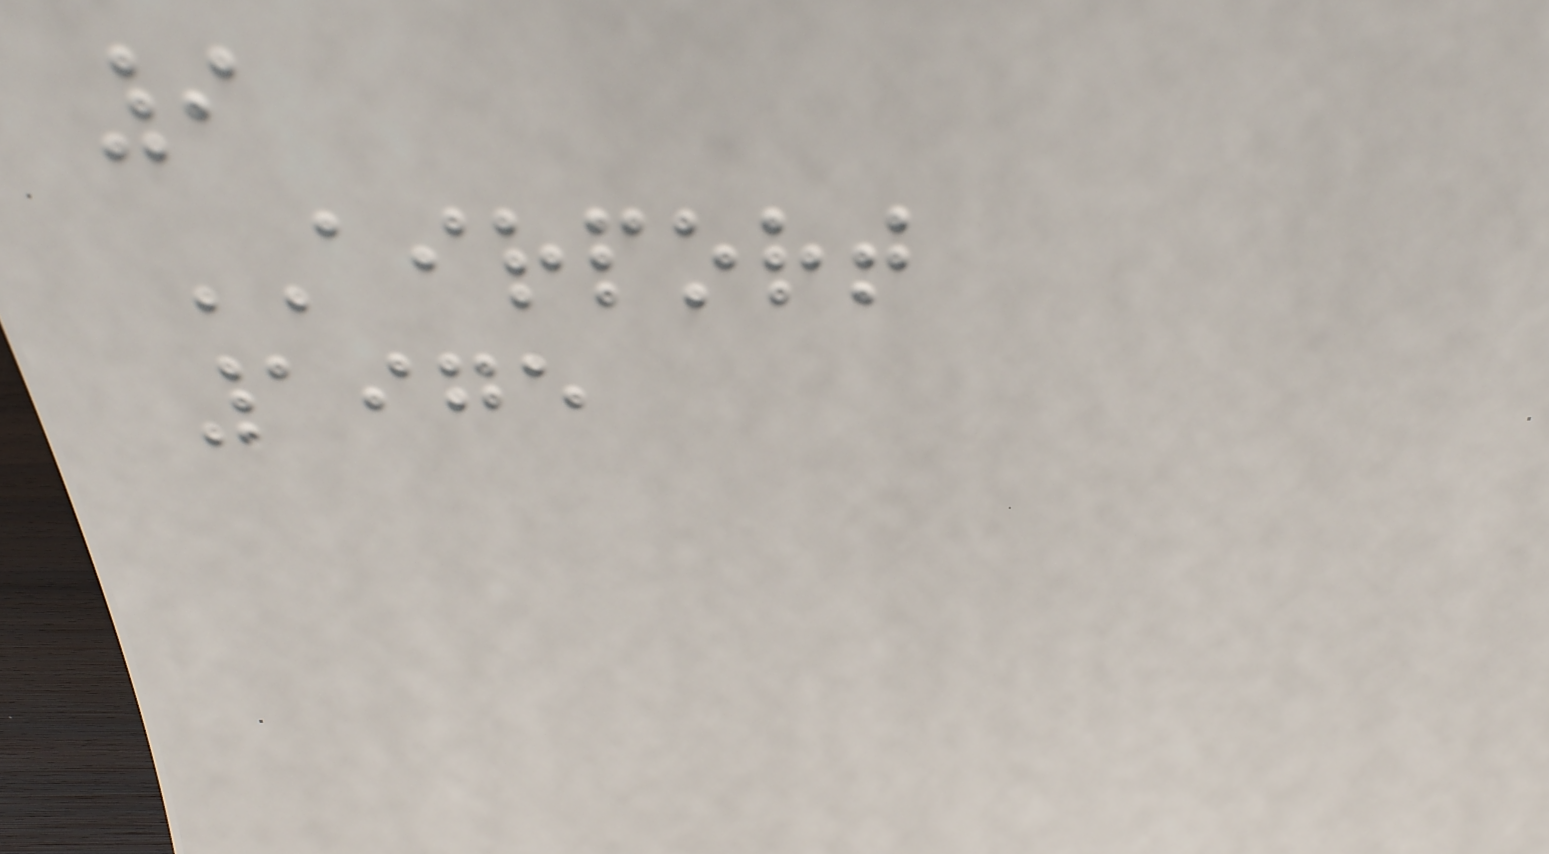9
AIRPORT
1975
